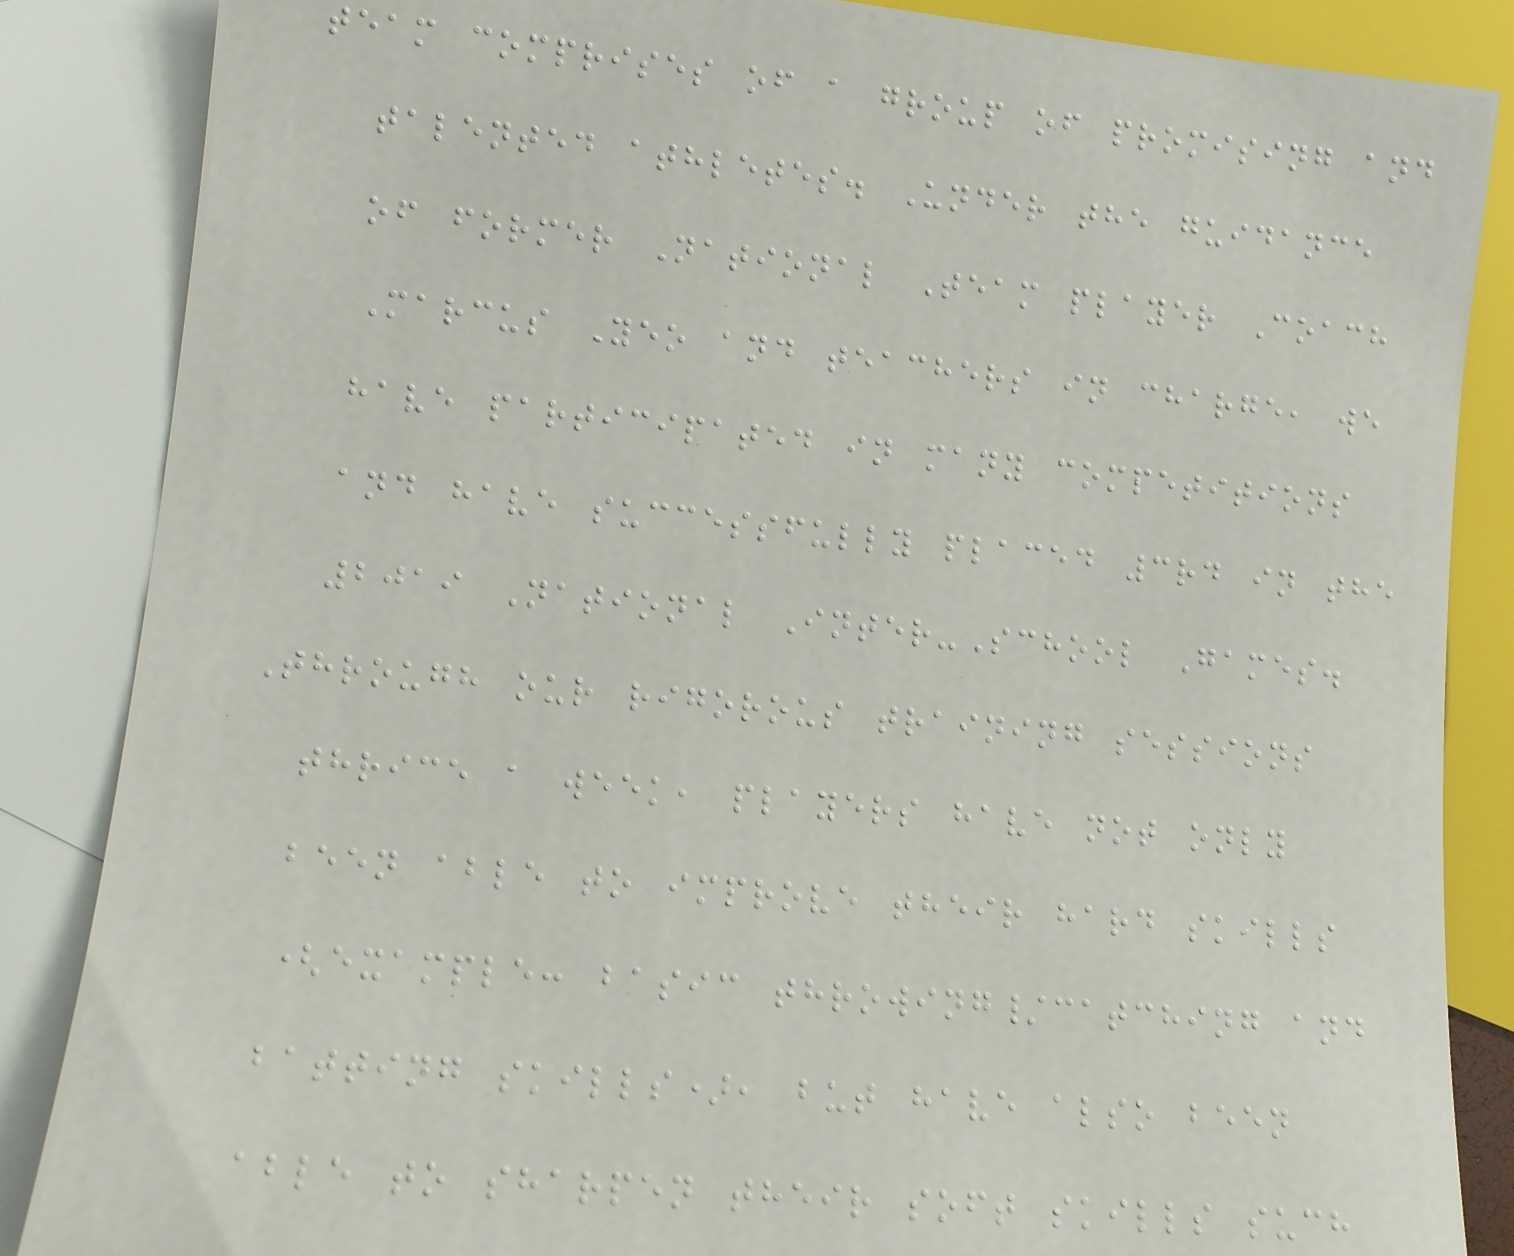team comprises of a group of promising and
talented athletes. Under the guidance
of former National Team player Coach
Marcus Yeo and teachers in charge, we
have participated in many competitions
and have successfully placed 3rd in the
2019 National Inter-School Games.
Through our rigorous training sessions
thrice a week, players have not only
been able to improve their hard skills
(example: basic throwing/catching and
batting skills), but have also been
able to sharpen their soft skills such
